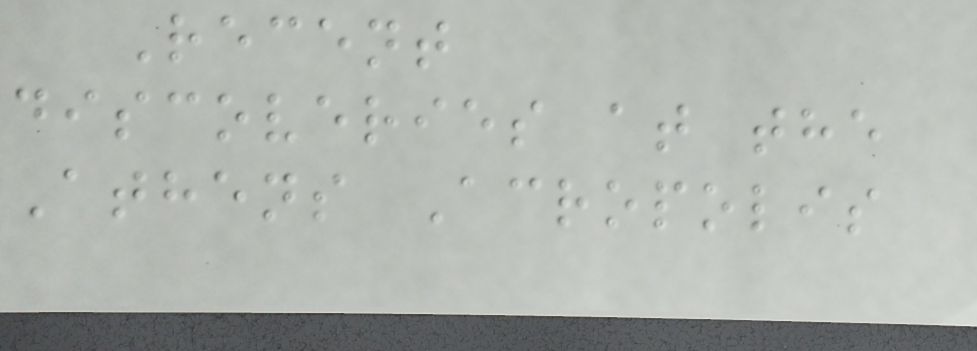Recent
discoveries at the
Athens Acropolis
